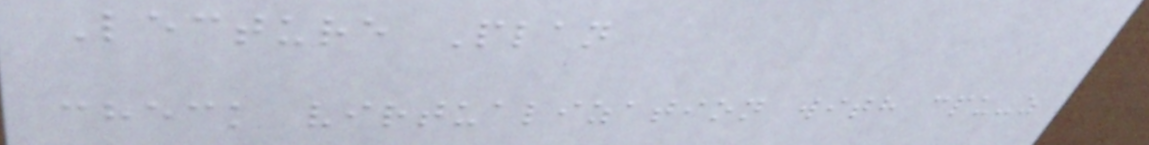Lecture Plan
check virtualization with cpu-z
